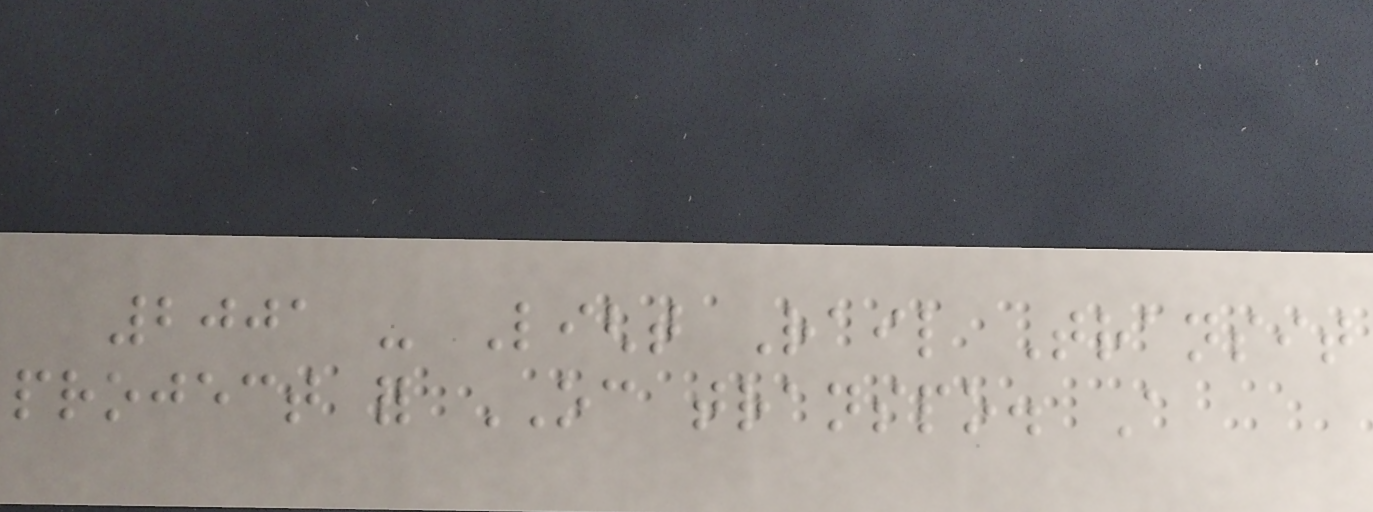2001 - Light Rail Transit
project for OC transpo. A
